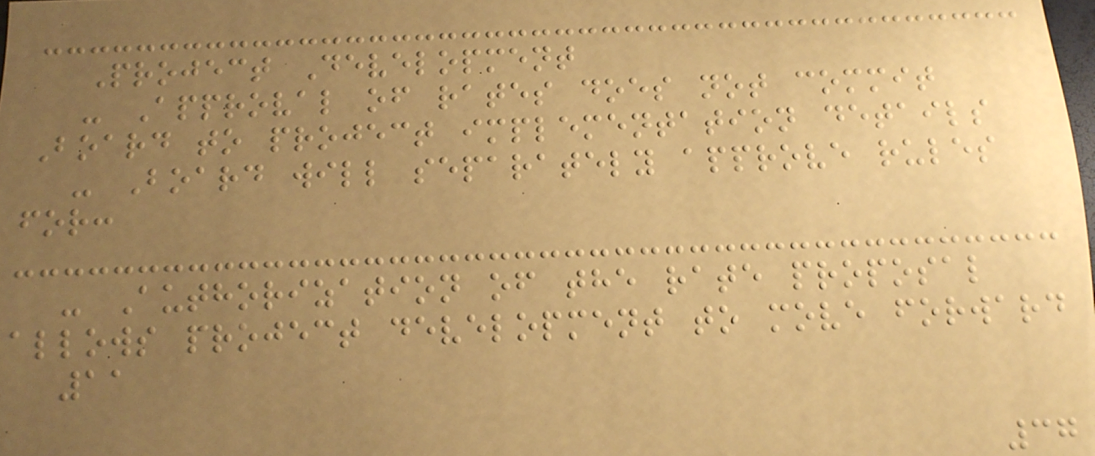Project Development
- Approval of rates does not commit
Board to project implementation details
- Board will separately approve rules
for:
- Authorization of the rate proposal
allows project development to move forward
11
37
